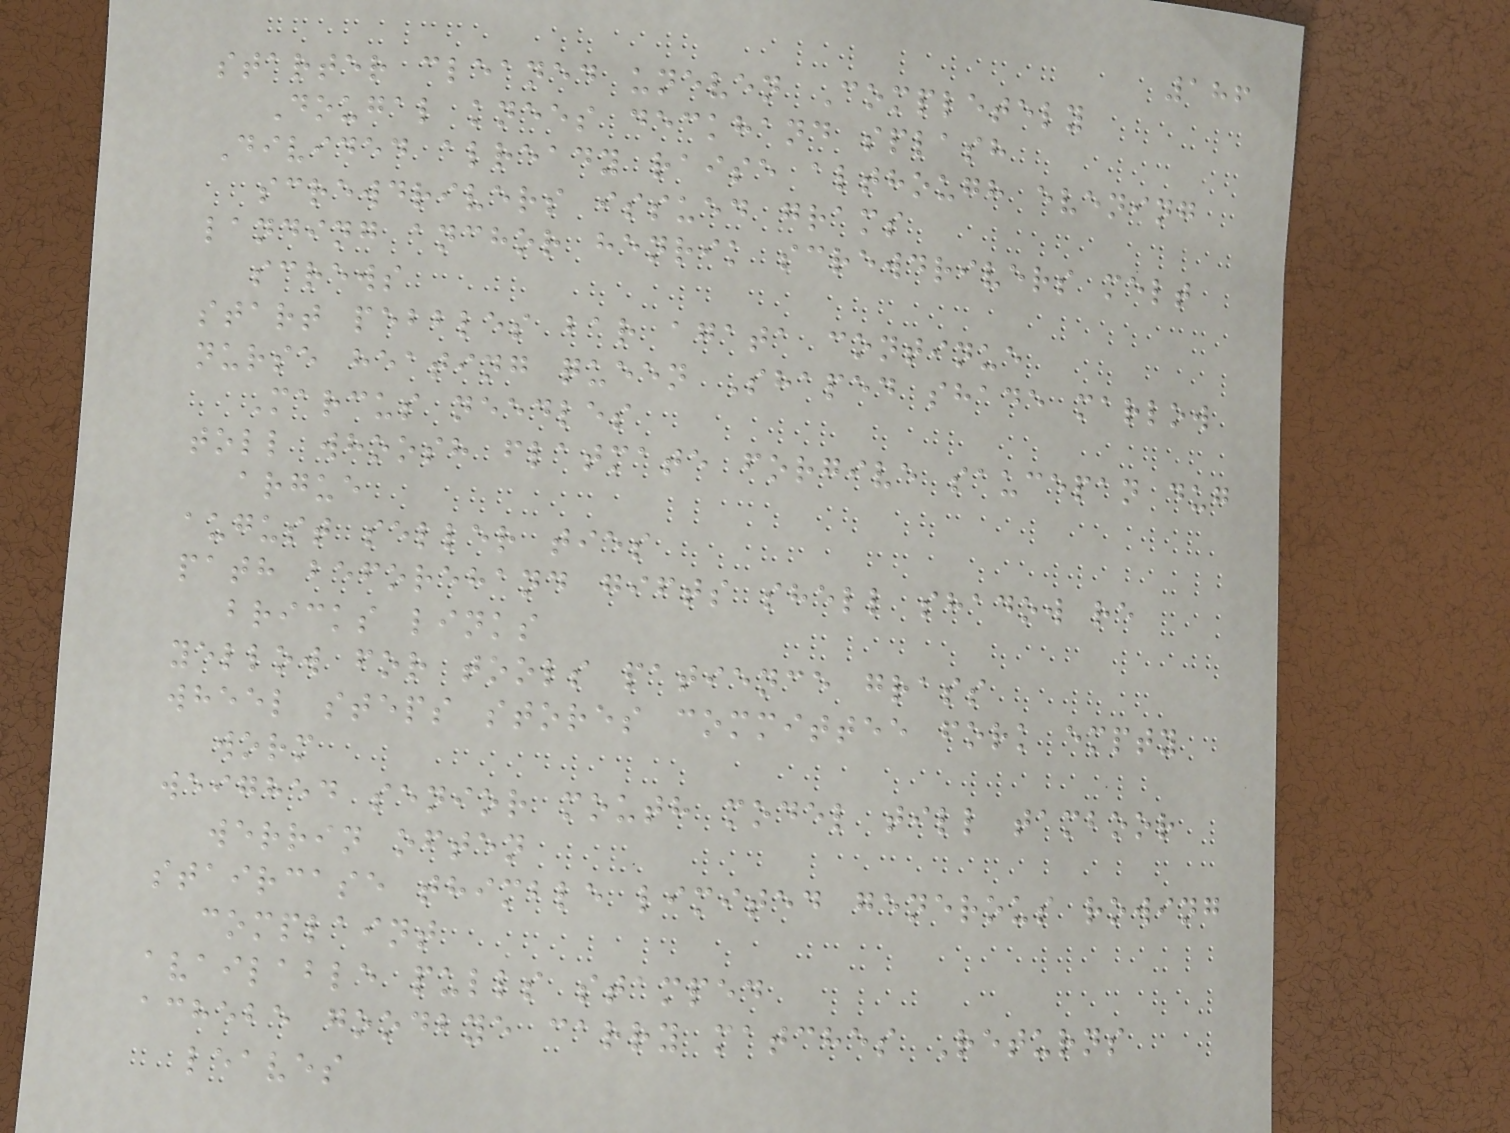186
starter cleaned uneven Completely
Dougal knees deckhand splash
Divided already raise although evening
screwdrivers issued grams
landing anchor henrik screwdrivers melt
screws
start pebbles bar agata continue
nurse heating queen Shaped shade marlow
Marcus needles
toll whoosh flatmate forgive saucepan dug
argue
august seller ties
path beforehand gifts shell shadow re
bricks links
yellow for tools patience grass
wheel steps stores committee fork empty
worm
weighed senior mouth model till tamboor
werrin often
staircase thimble limited generous rowing
complaint
available pulls stamped
achebe goodbye carry matches Returns
leaves
